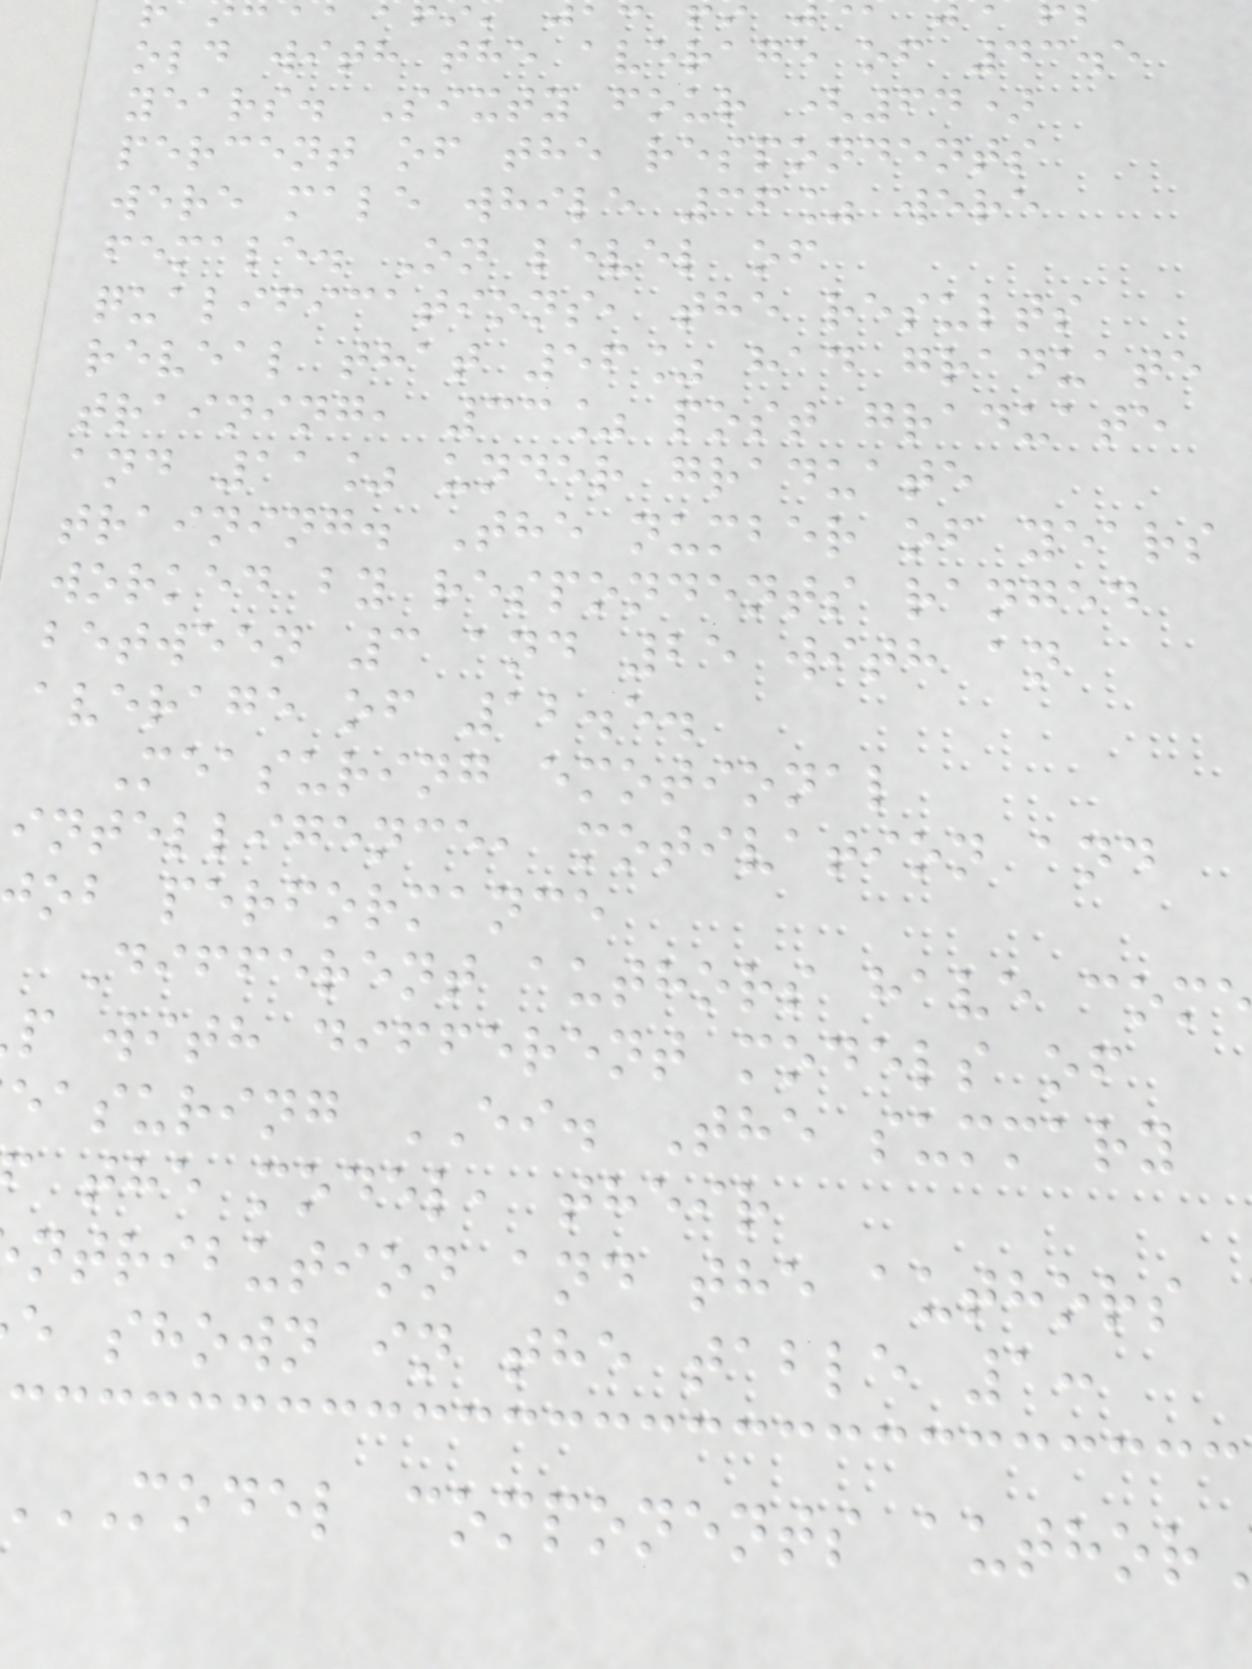old with the average of 43.5
years. Sixty four (64)
percent of the respondents
were male while 36% were
female. On level of
qualifications, the results
reveal that 56% had graduate
training, 33% post graduate
and 11% under graduate
training. The number of years
worked by respondents ranged
between 3 and 25 with an
average of 12.5.
Measuring emotional
intelligence, motivation and
ob performance
Different authors have com
p with different models of
easuring EI. The summary
the model, their
ntribution and the authors
e shown in the table 1:
MODEL components
